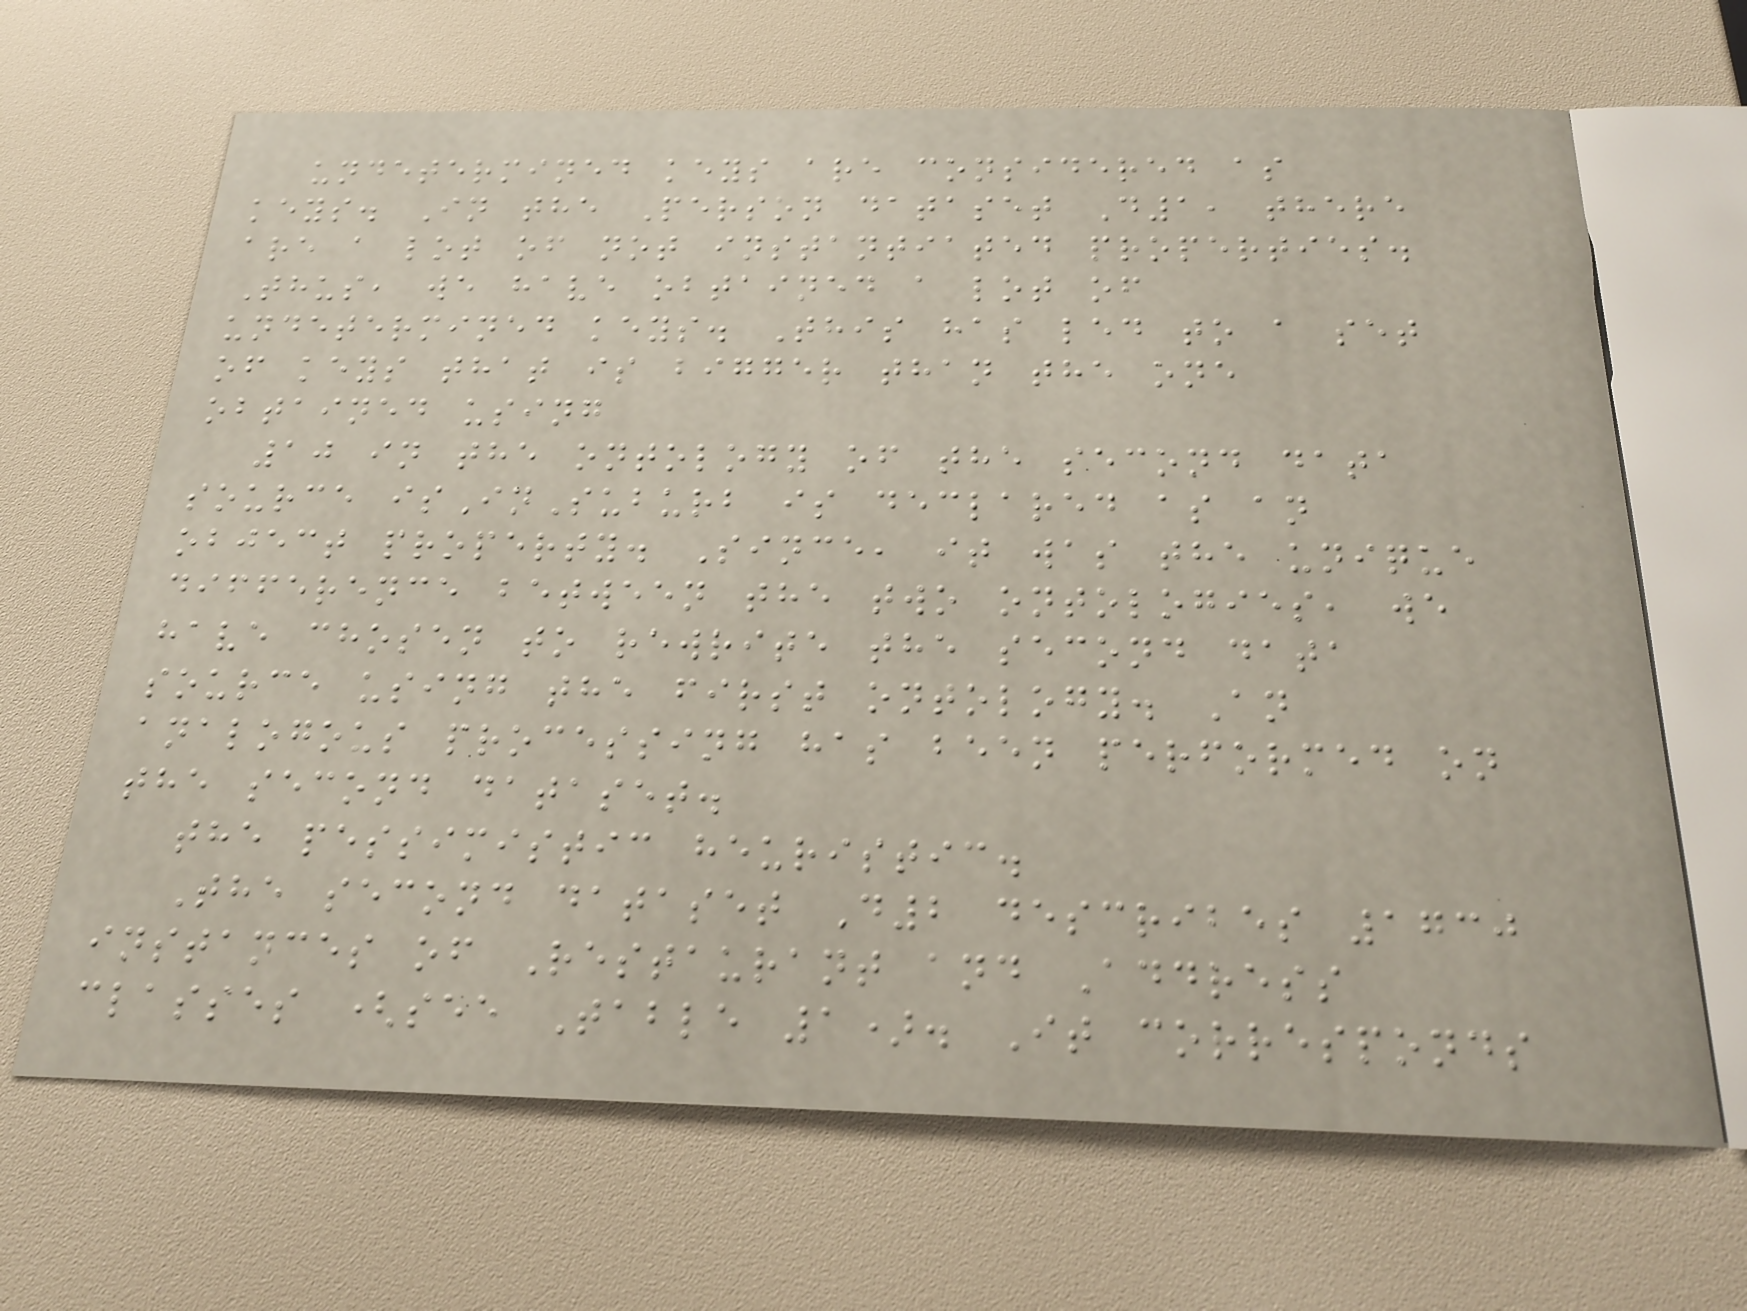undetermined keys are considered as
keys. In the Person dataset D1, there
are a lot of not instantiated properties.
Thus, we have obtained a lot of
undetermined keys. This has led to a set
of keys that is bigger than the one
obtained using
10 in the ontology of the second data
source isInSuburb is declared as an
object property. Since, it was the unique
difference between the two ontologies, we
have chosen to rewrite the second data
source using the first ontology. An
analogous processing has been performed on
the second dataset.
the pessimistic heuristic.
The second dataset D2 describes 1730
instances of Restaurant and Address
classes (see Table 1). It corresponds
